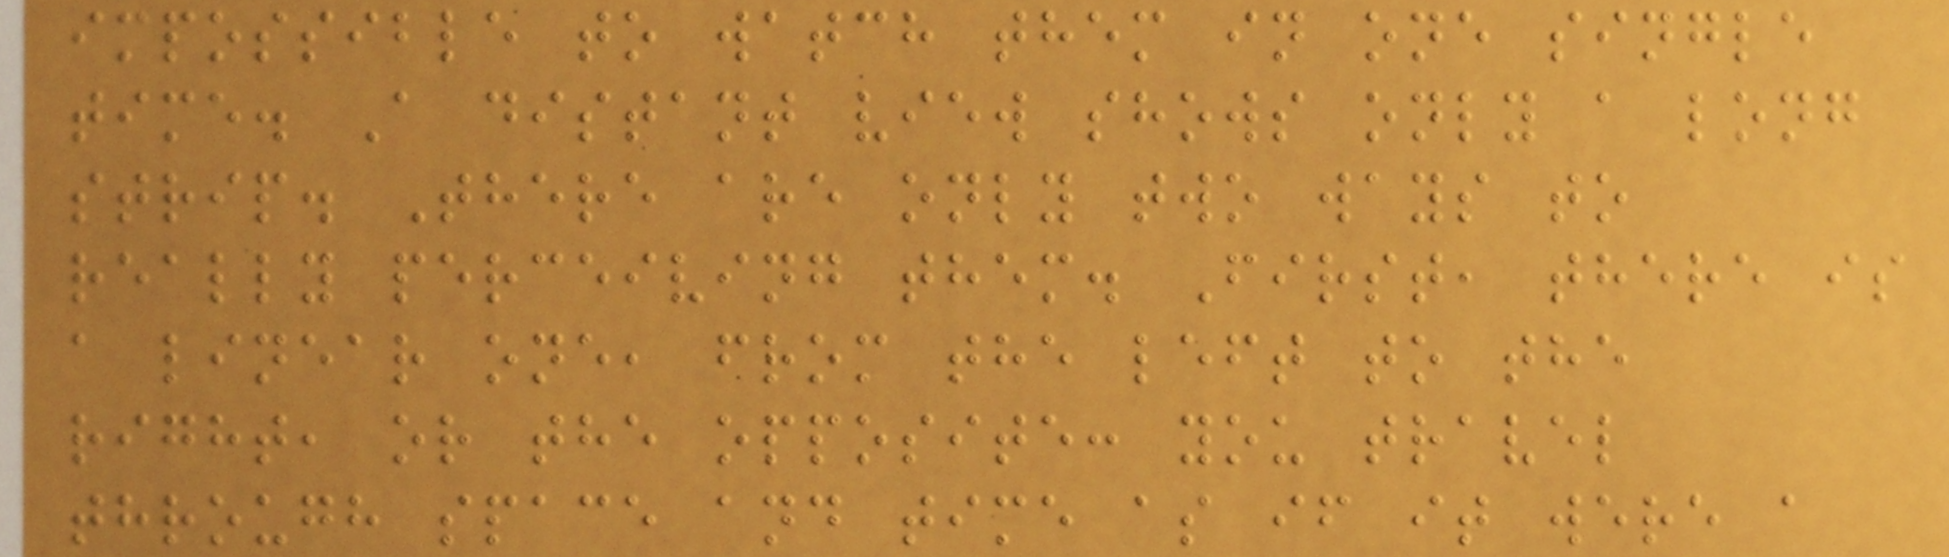impossible to watch them in one single
time. A distant view shows only a long
strip. There are only two ways to
really perceiving them. First, there is
a linear one, from the left to the
right, or the opposite: you travel
through space and time as if it were a
